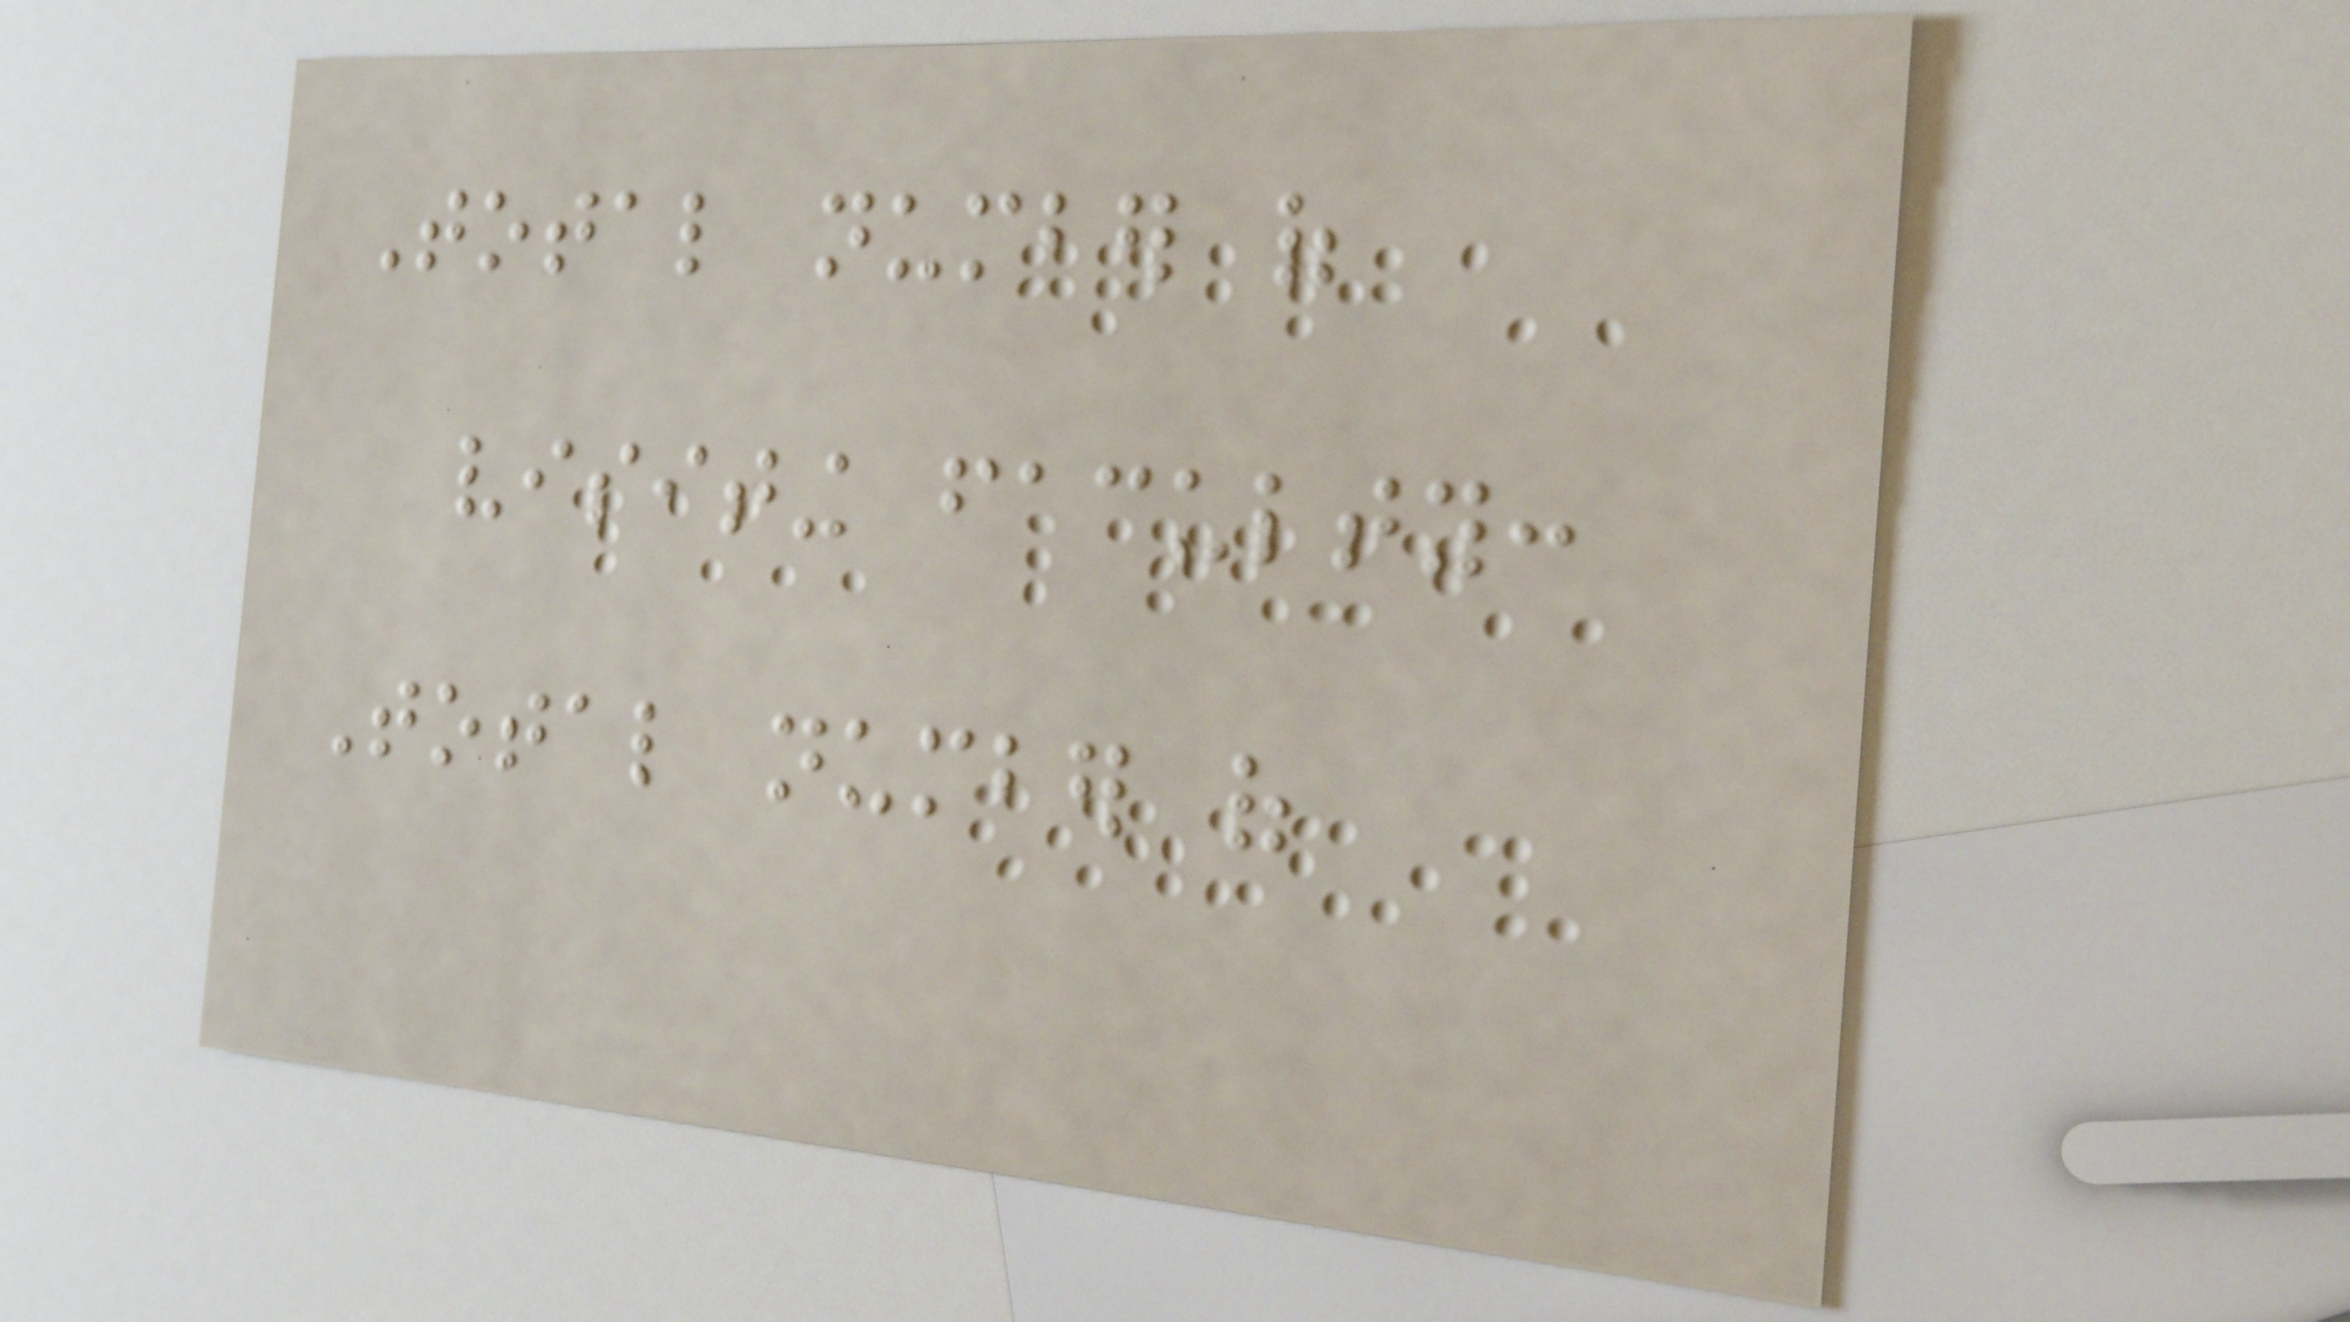Total number of
visiting faculty:
Total number of
